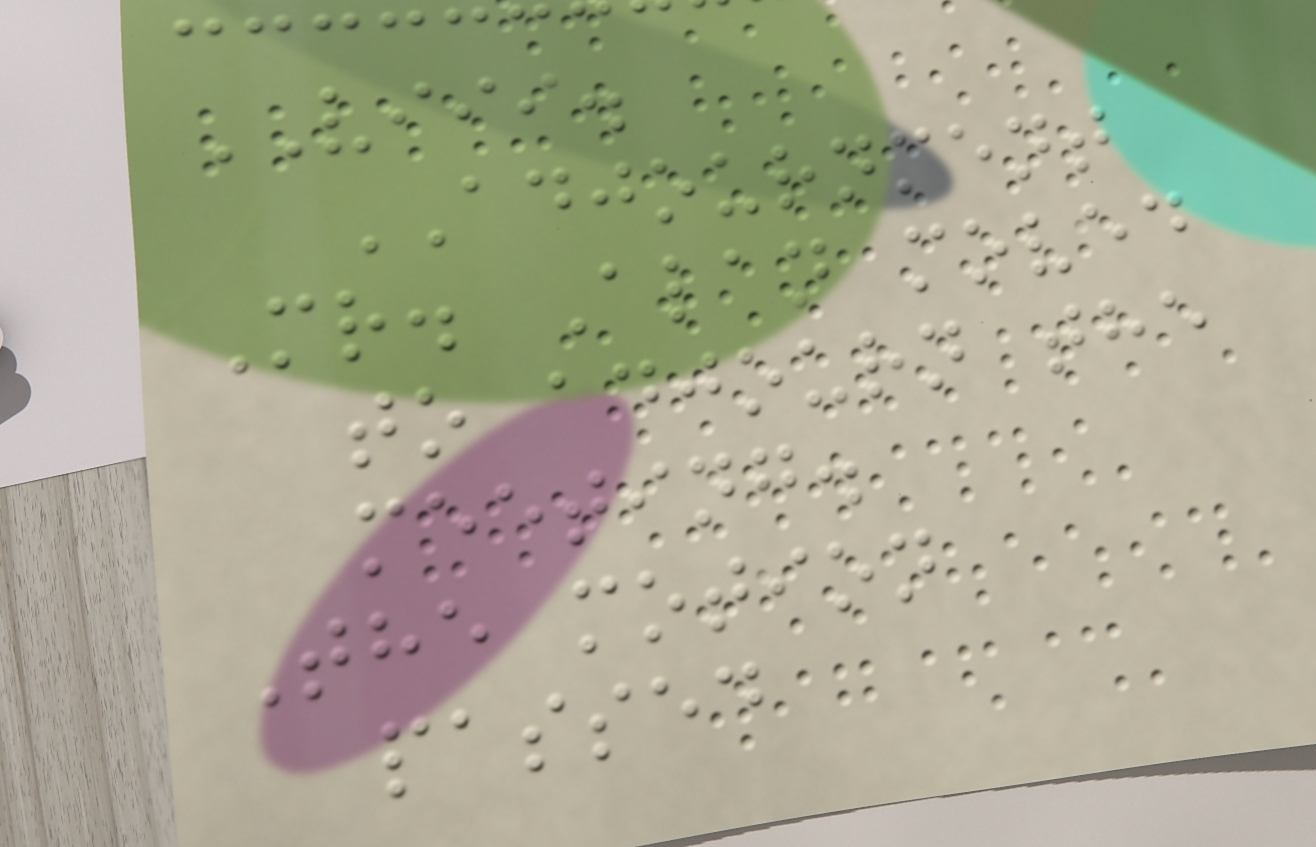VIII.
ADJOURNMENT
Mr. Alan moved
to adjourn the
meeting.
The motion
passed
